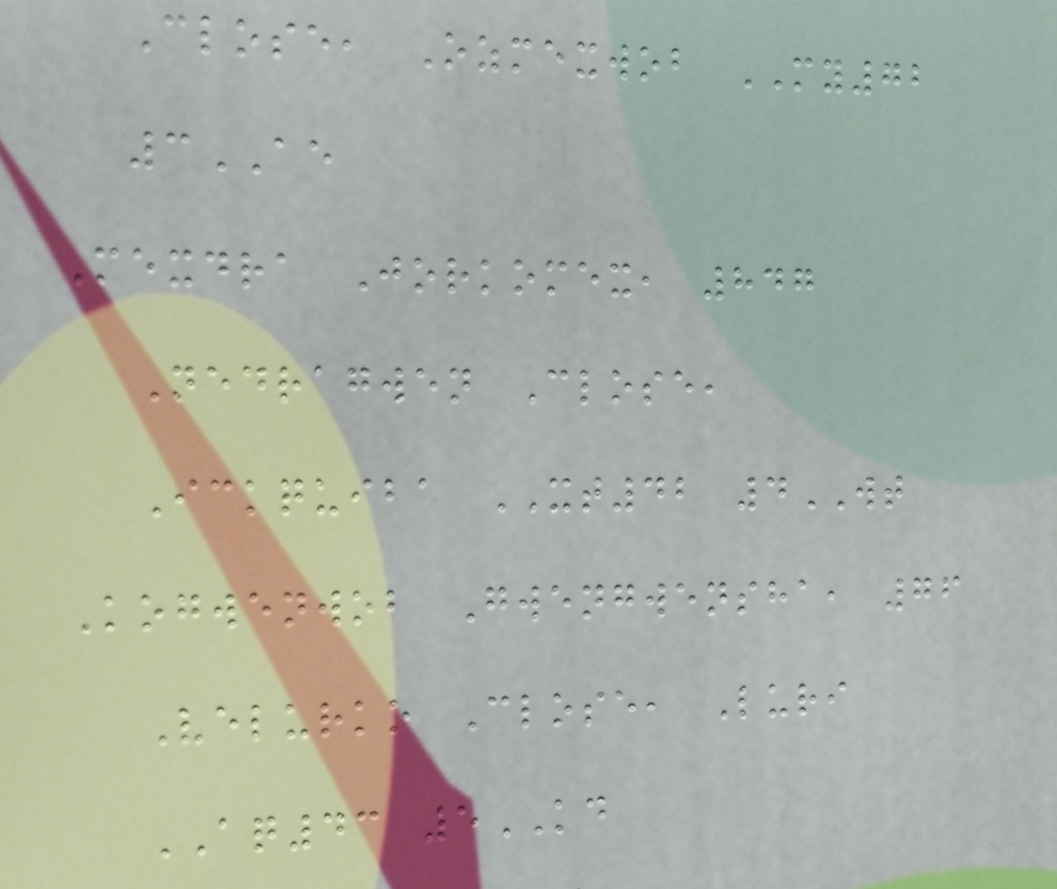Close, Ozmexwob MY72
3AE
Mexdra Jorkomex, 847
Nedragwen Close,
Ickquiba XT42 4WT
Kogwenwob Gwengwensha, 76
Velurko Close, Luri
AQ43 5KD
